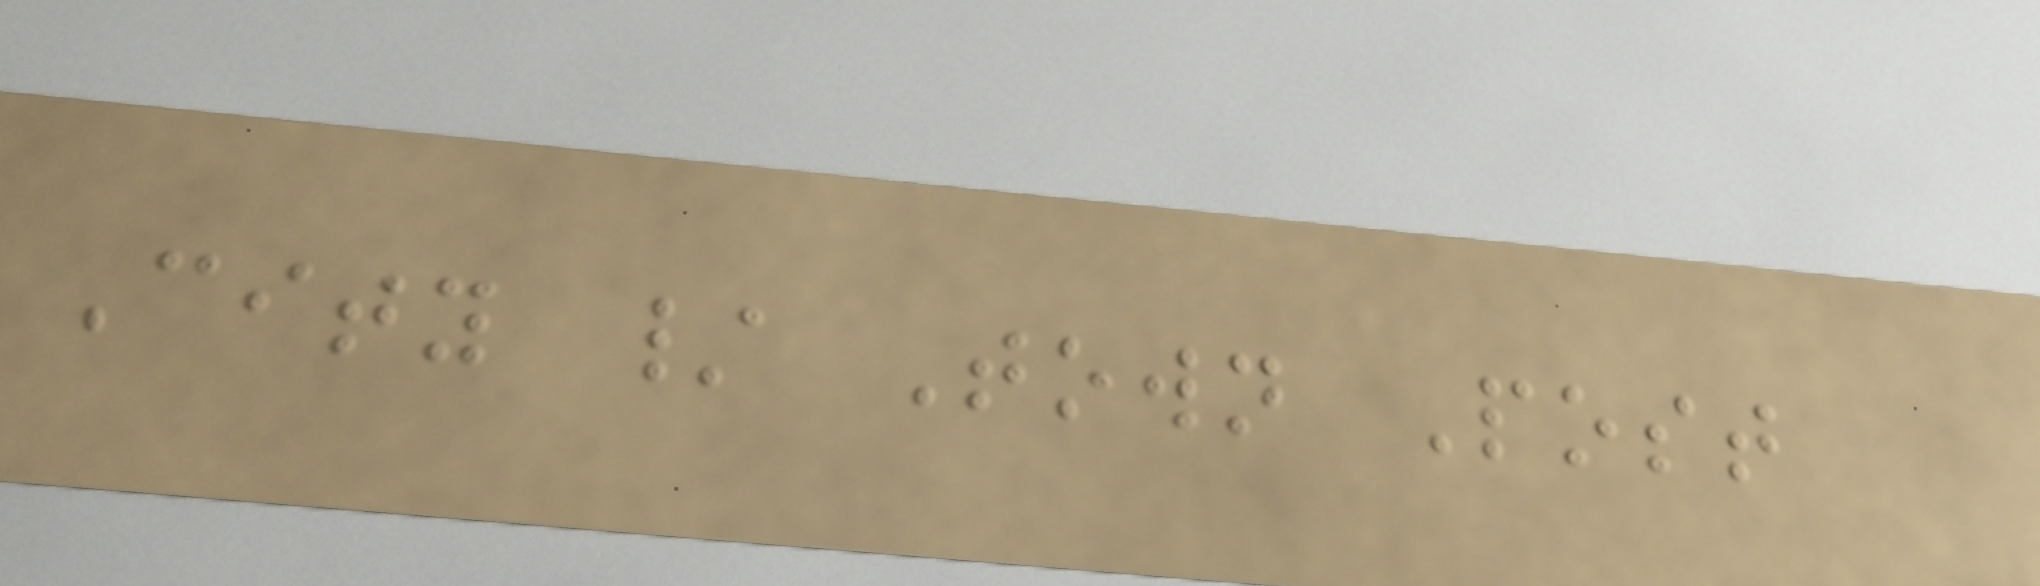City / Town Post
